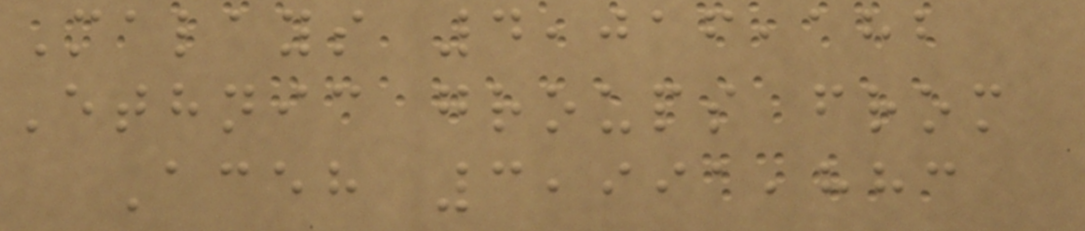Malays 4,016,182
Ethnic groups from
Aceh 3,991,883
